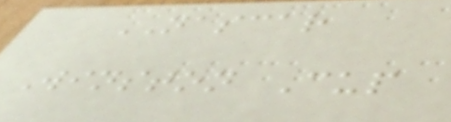NASCAR
Winston Cup
